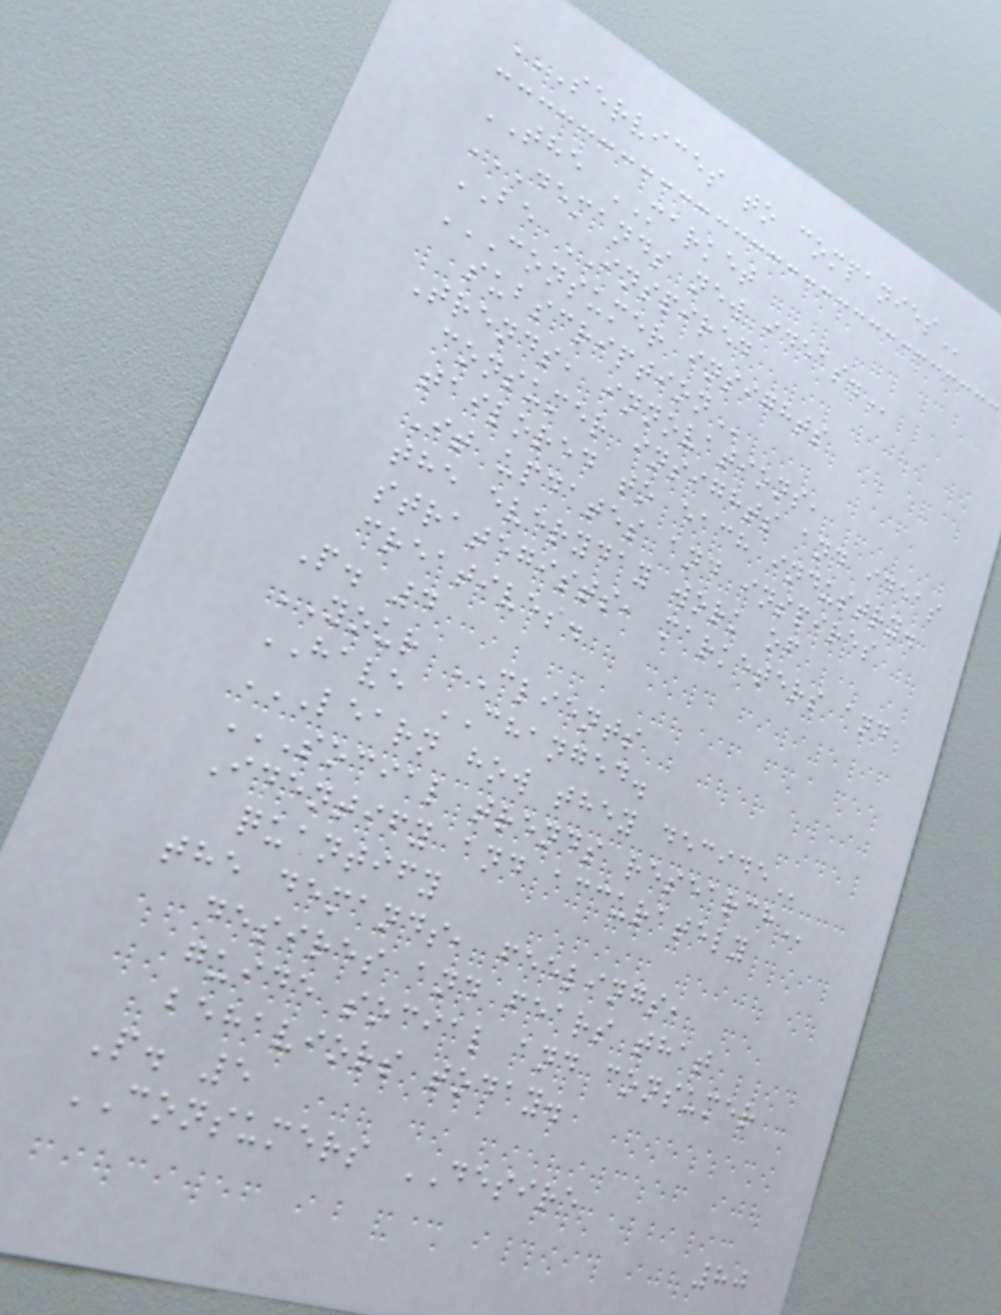SERVICES TO COMPANIES
THE MARKET
DEMANDS NEW IDEAS.
BE INSPIRED
CONSUMER INSIGHTS
SUBSCRIPTION
Trends, innovations,
consumer insights and ideas
tailored to each industry.
It updates and inspires
the everyday work of
strategists, marketers and
creatives.
P. 4
YOUR CLIENTS
HAVE CHANGED.
LEARN HOW THEY DECIDE
SOCIAL TRENDS RESEARCH
Identify and accurately
quantify
the demands, feelings,
desires and fears that
guide social and consumer
behaviors today.
P. 5
CONSUMERS DESIRE
80
